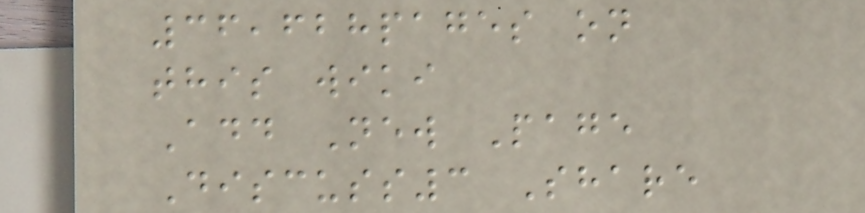36,628pages on
this wiki
Add New Page
Discuss3 Share
